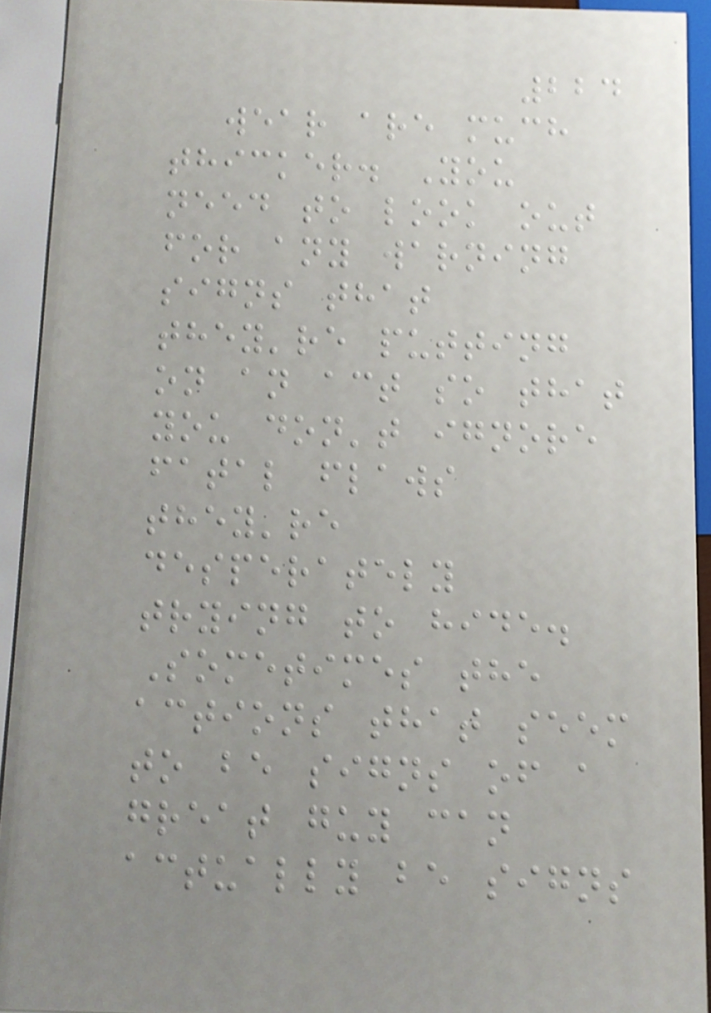224
wear are much
thicker. You
need to look out
for any warning
signs that
they're putting
on an act so that
you don't ignore
fatal flaws
they're
desperately
trying to hide.
Sometimes the
actions that seem
to be signs of a
great guy can
actually be signs
